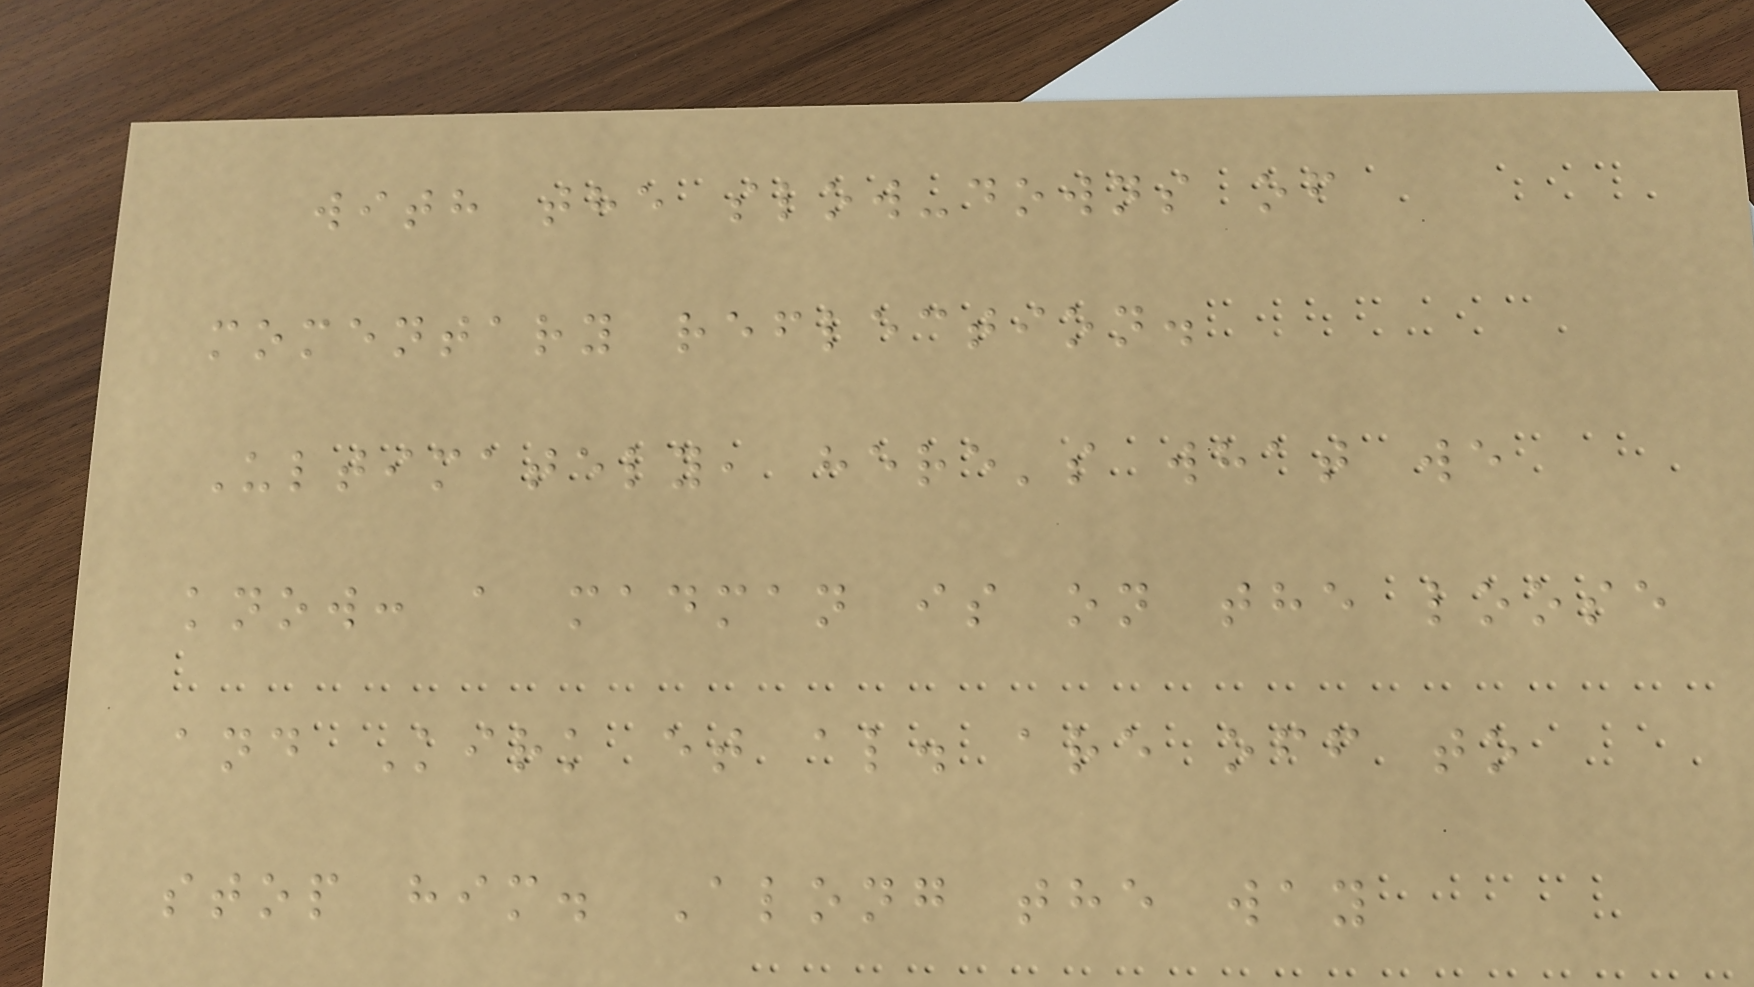with the slow-downs of
momentary reflection.
Ultimately, here's what we
know: a madman is on the loose
and Kirk et al. are off to
stop him. Along the way
